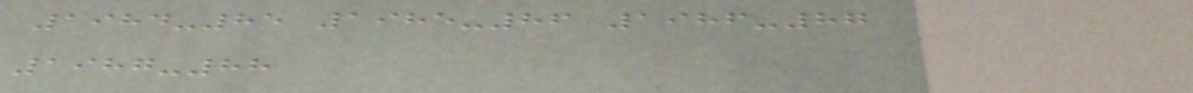1984-85 1985-86 1986-87
1987-88
